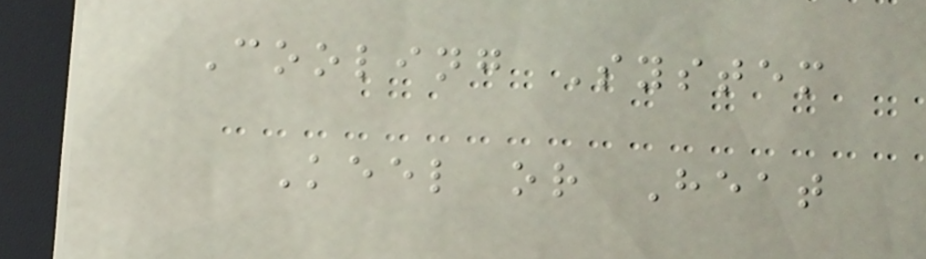Cooling System
Keel or Heat
